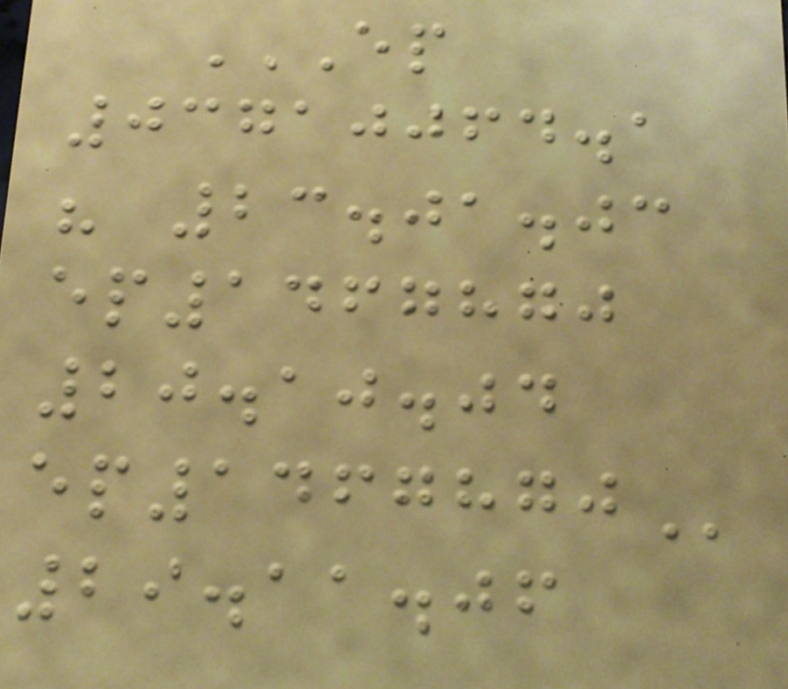EP
03710064.1
" 23.01.03
EP1467870
20.10.04
EP1467870
29.11.06
